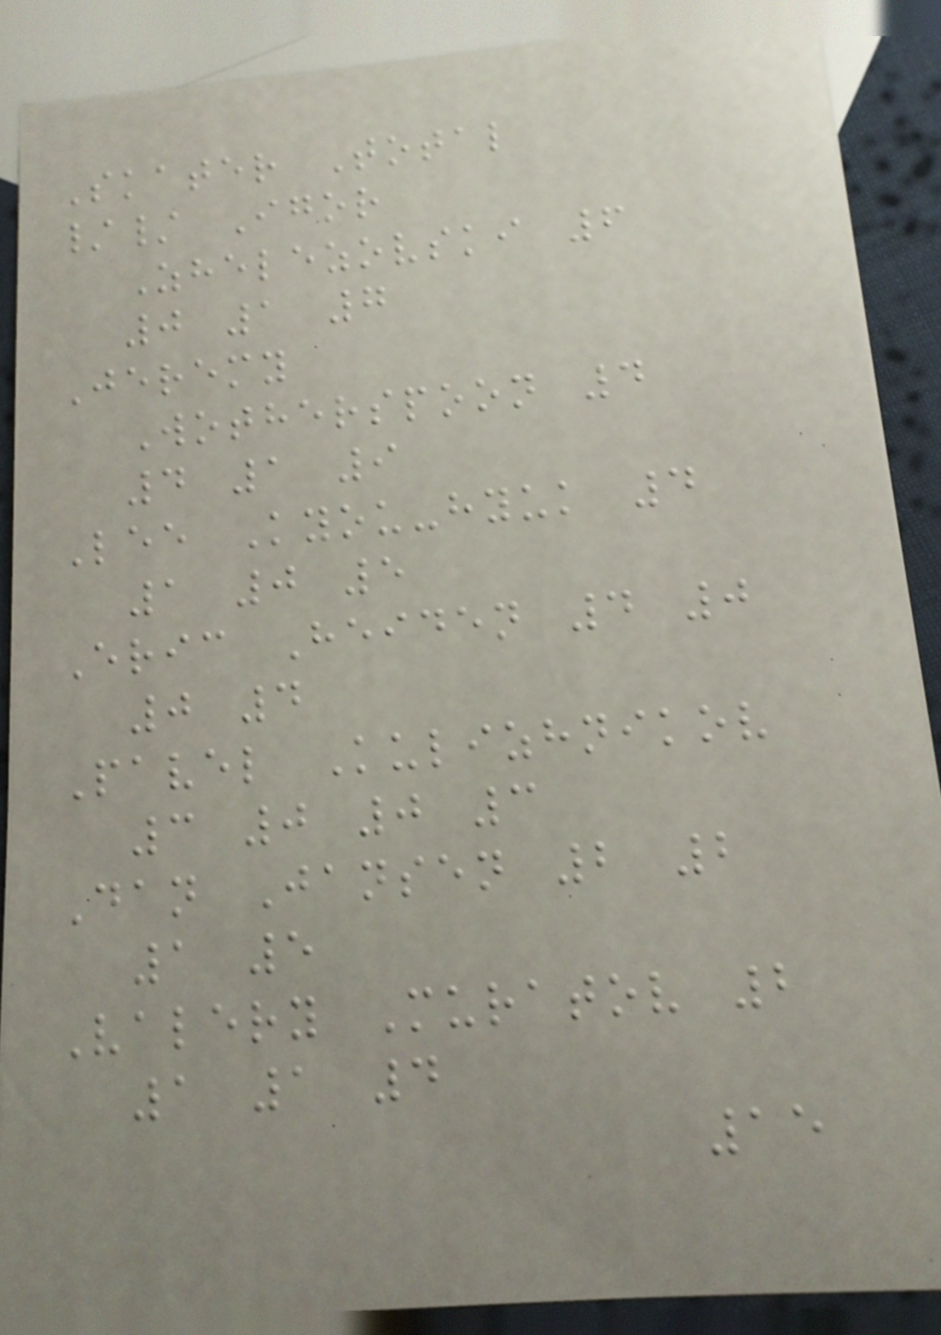Skater Total
// Igor
Zhelezovski 6
0 1 7
Jeremy
Wotherspoon 4
4 1 9
Lee Kyou-hyuk 4
1 0 5
Eric Heiden 4 0
0 4
Pavel Kulizhnikov
3 0 0 3
Dan Jansen 2 2
1 5
Valery Muratov 2
1 1 4
15
